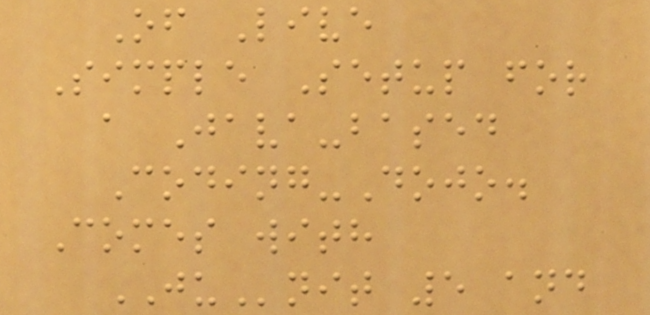Of Live
Simple Setup for
a Java-based
Coding-Dojo.
Comes with
JUnit 5 and
